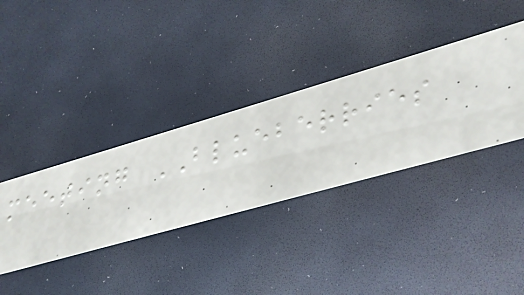meeting BLUEBERRIES
